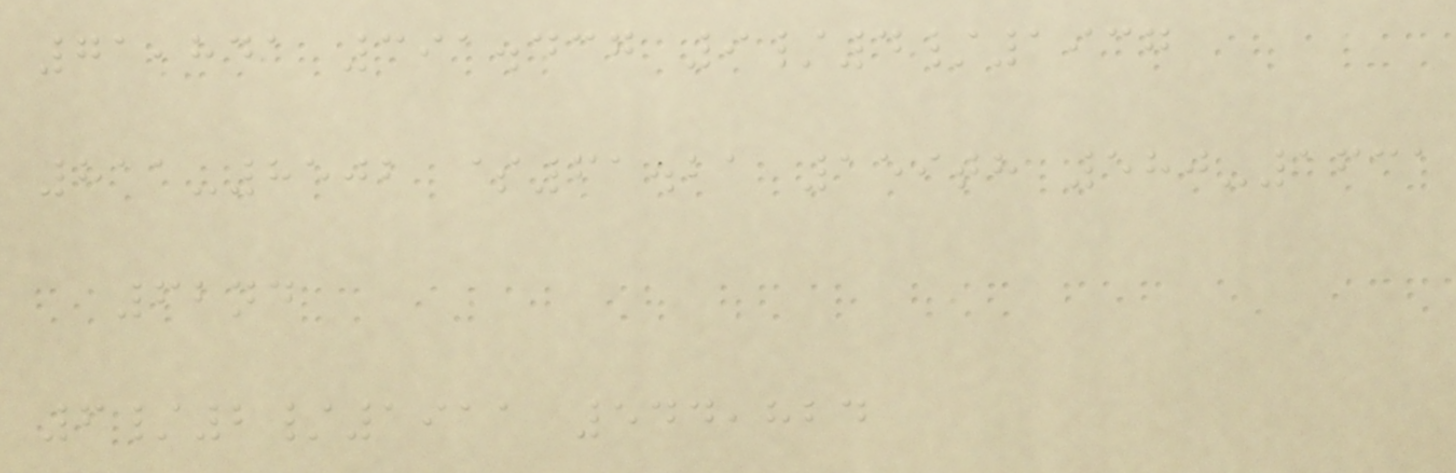71,841 391.437 9/4/1937
811-8502 $61.21 159th 580-1631
62nd
6/2/1911 544,824
